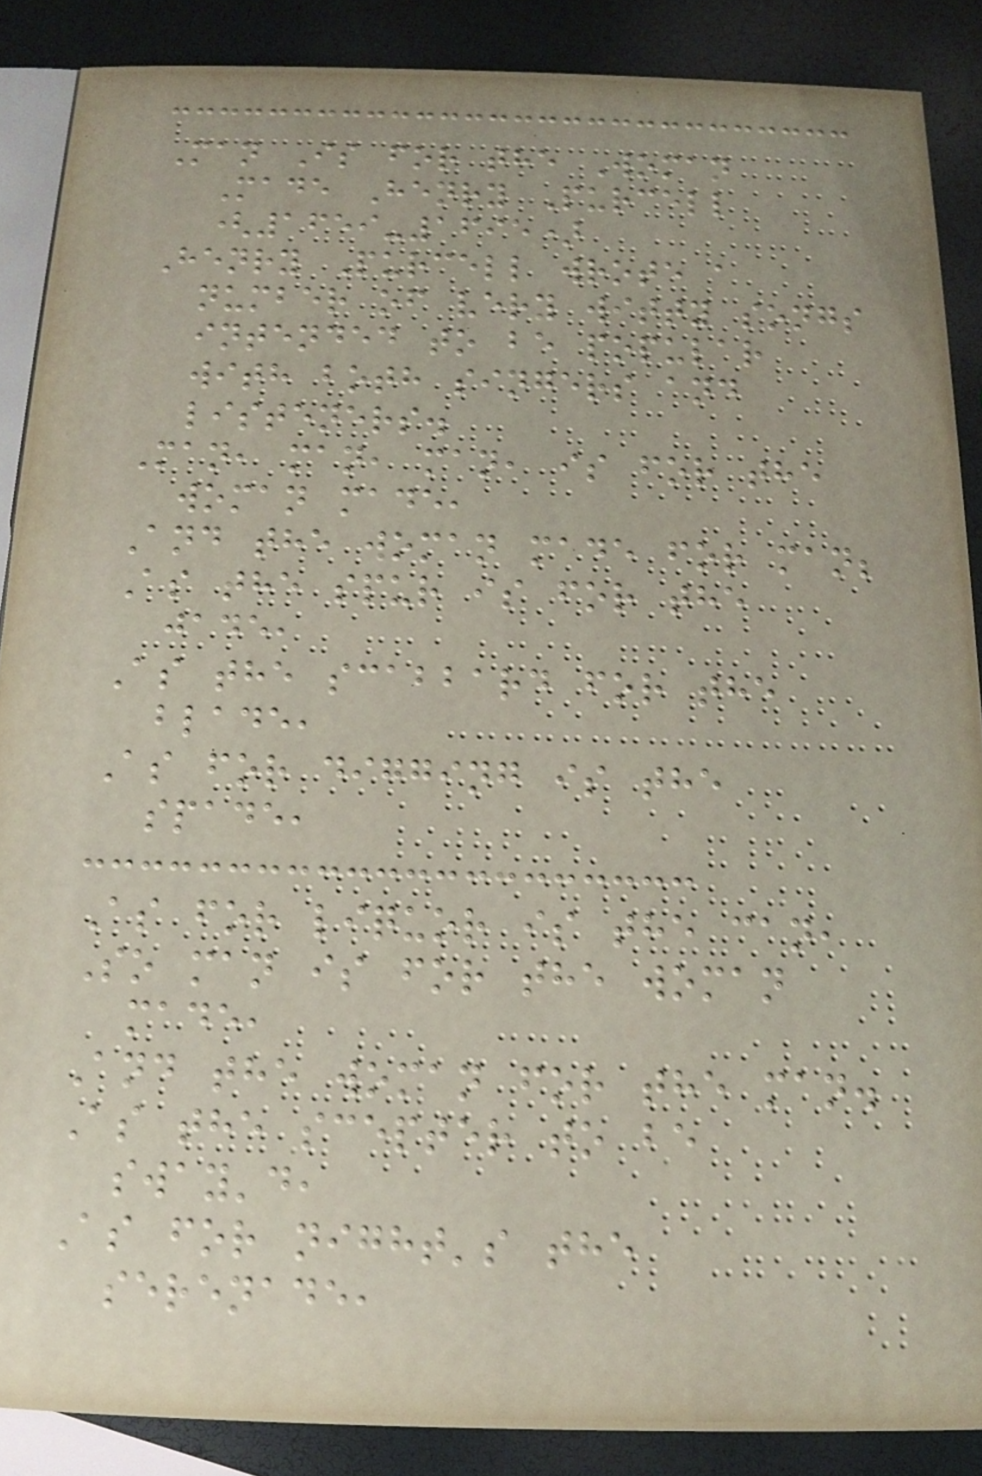Man Is for the Woman
Made Henry Purcell
(1659-1695)
Henry Purcell wrote a
number of very witty songs
intended to be popular
with both singers and
listeners.
Man, man, man, is for the
woman made,
And the woman made for man;
As the spur is for the
jade,
As the scabbard for the
blade,
As for digging is the
spade,
As for liquor is the can,
So man is for the woman
made,
And the woman for the man.
As the scepter to be
sway'd,
As for night's the
serenade,
